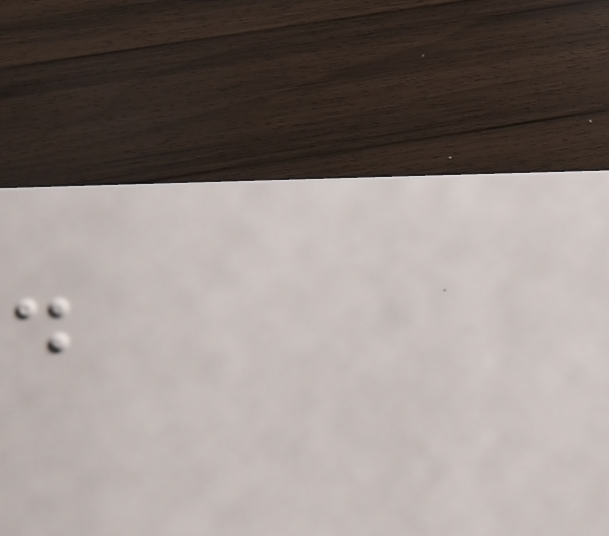.
